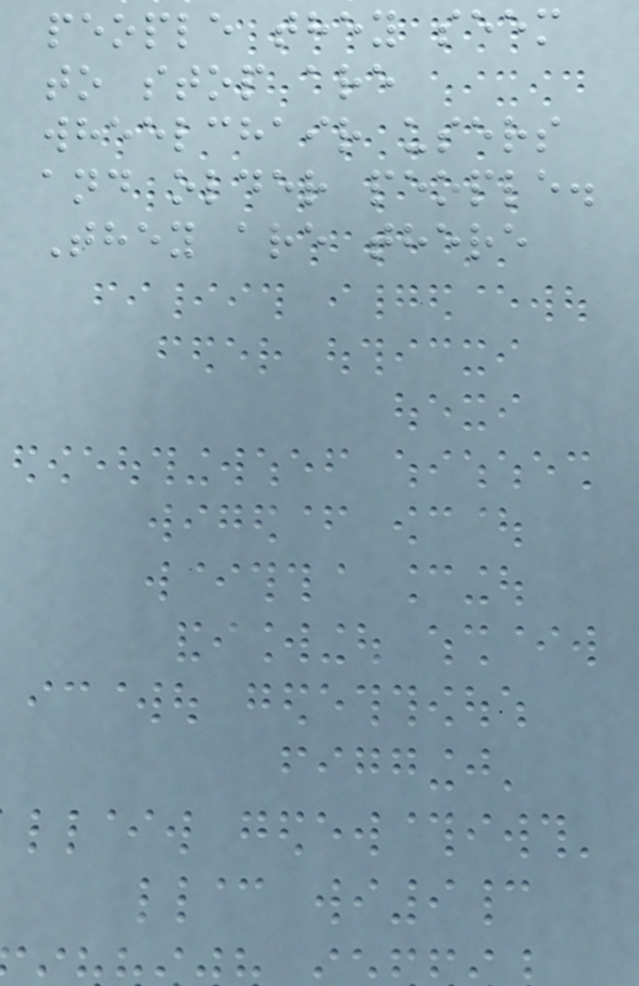people they seem
to stop are
wheelchair users
and older people.
They are there
